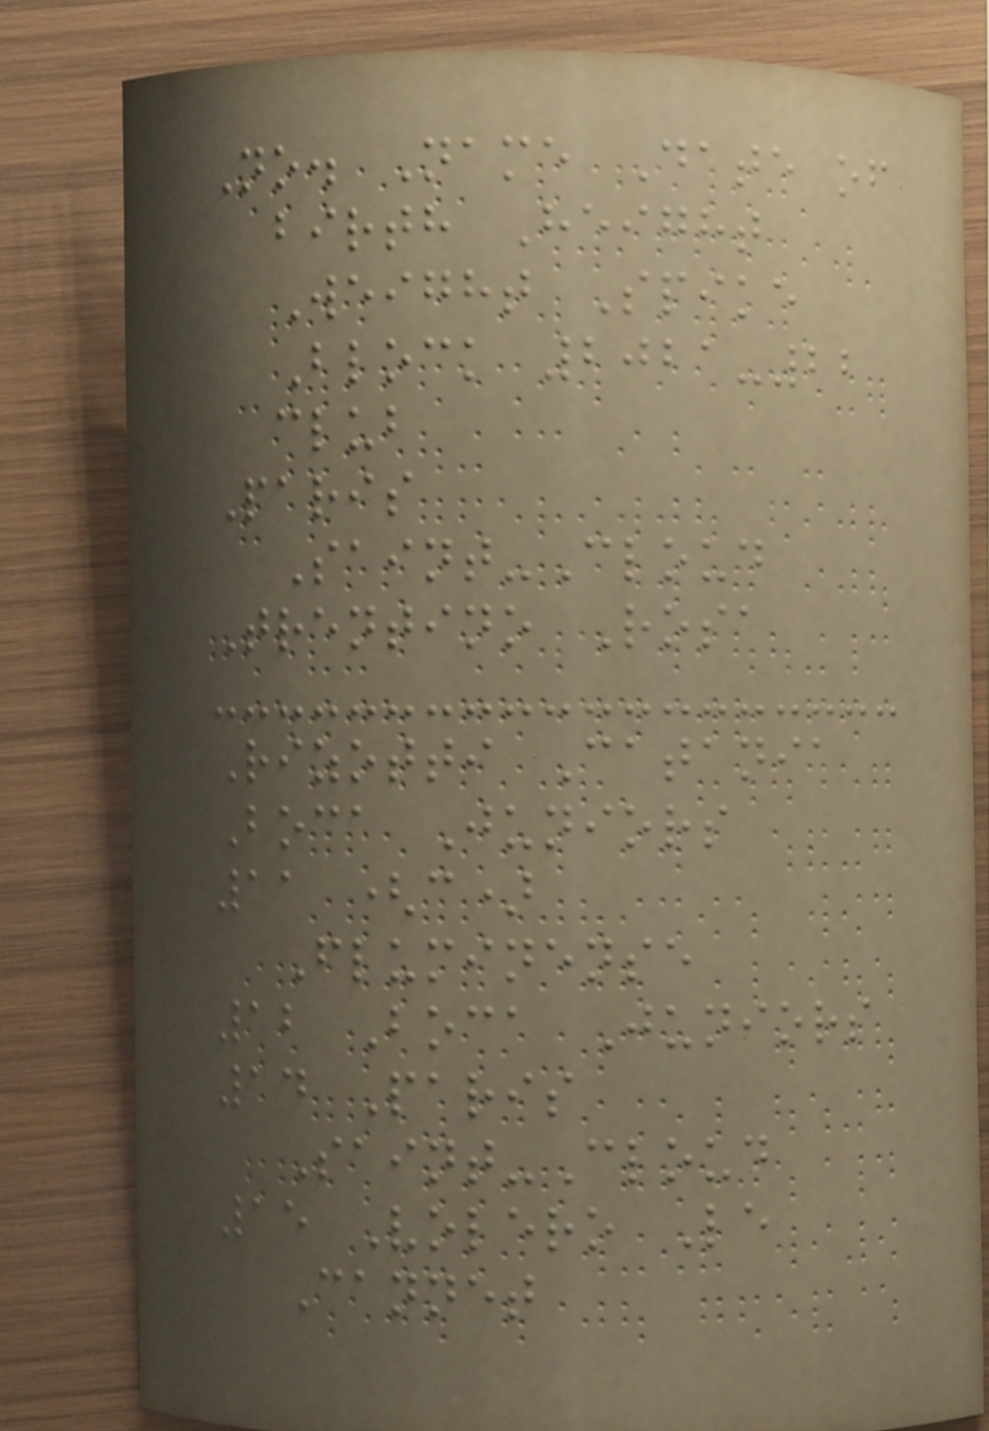No. Name Date of
birth Height
Weight Spike
Block 2021-22
club
Paris
Saint-Cloud
Trentino Rosa
Rizotti Catania
Boca Juniors
11 (c)
Fluminense
12 Boca Juniors
14 Paris
Saint-Cloud
15 Volero Le
Cannet
